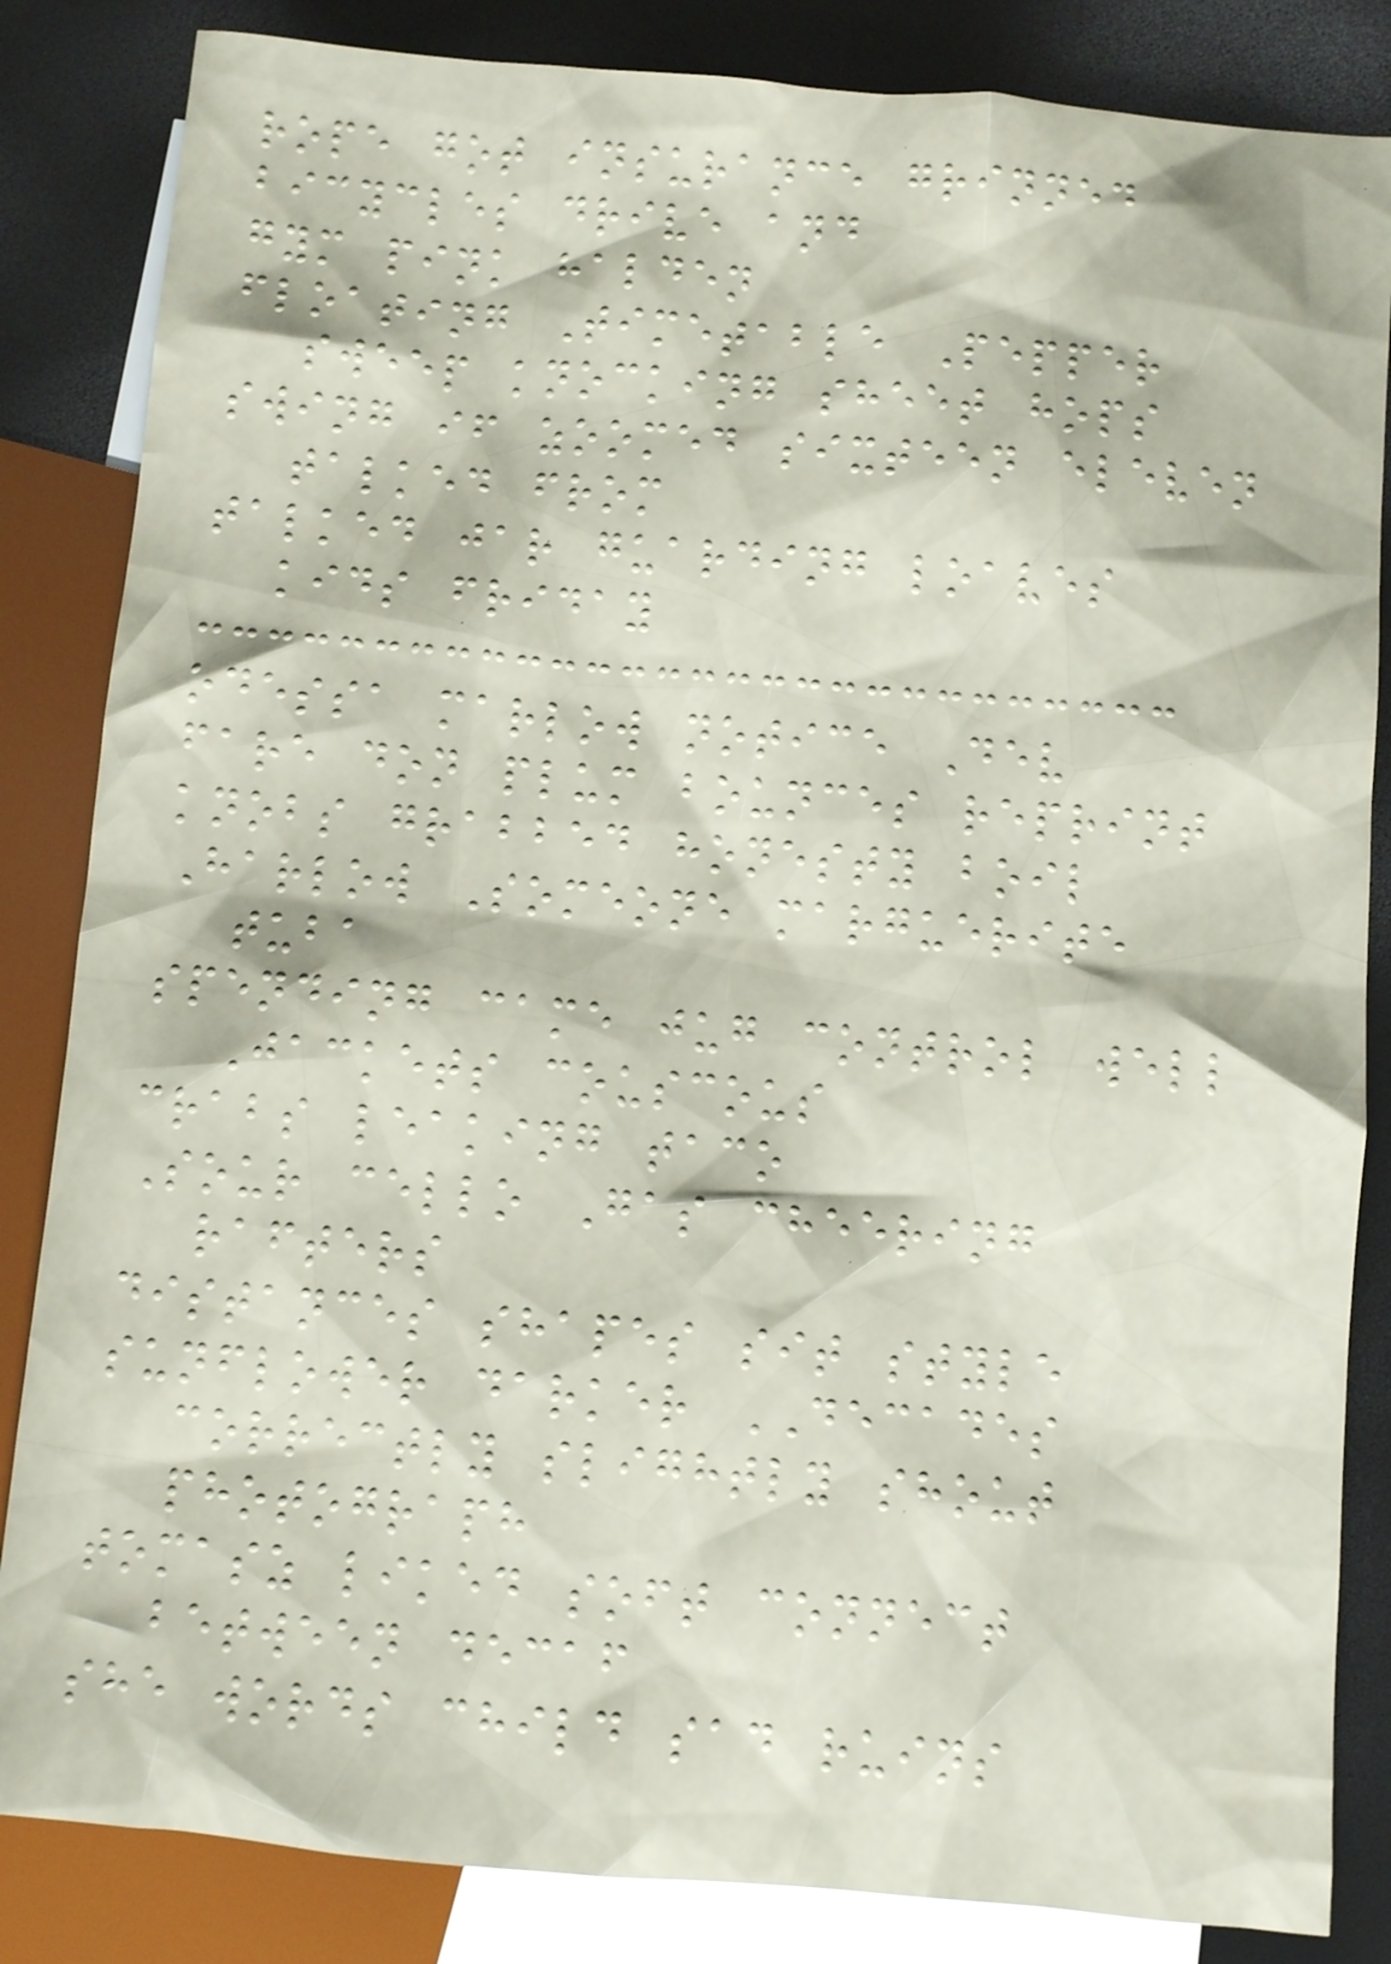rope got insurance grinned
bicycles drive and
gym pink halden
floating Timetable Pepper
sweep knocking sheet hops
swing if zoomed sixteen eleven
talked from
talked jar guarding loaves
kids friday
odessa marlow notice Dev
fare don plum bounces reprint
knobs grabbed honesty boil
Harlow Someone marguerite
tuba
spending came jug control well
Jackets couscous
crabs leaking taco
Sour cello Gas cheering
rafters
distances shapes sit style
sunflower darker DECADES
correctly slightly shout
photograph
tomasz liked soft connect
between decaf
she words child sad ruins
